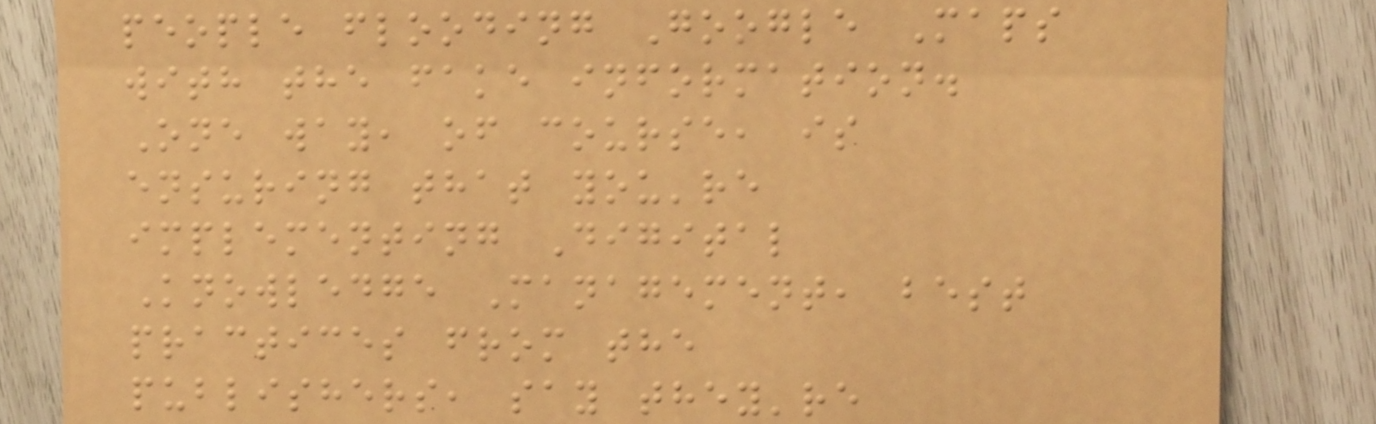people flooding Google Maps
with the fake information.
One way, of course, is
ensuring that you're
implementing Digital
Knowledge Management, best
practices from the
publishers, say they're
